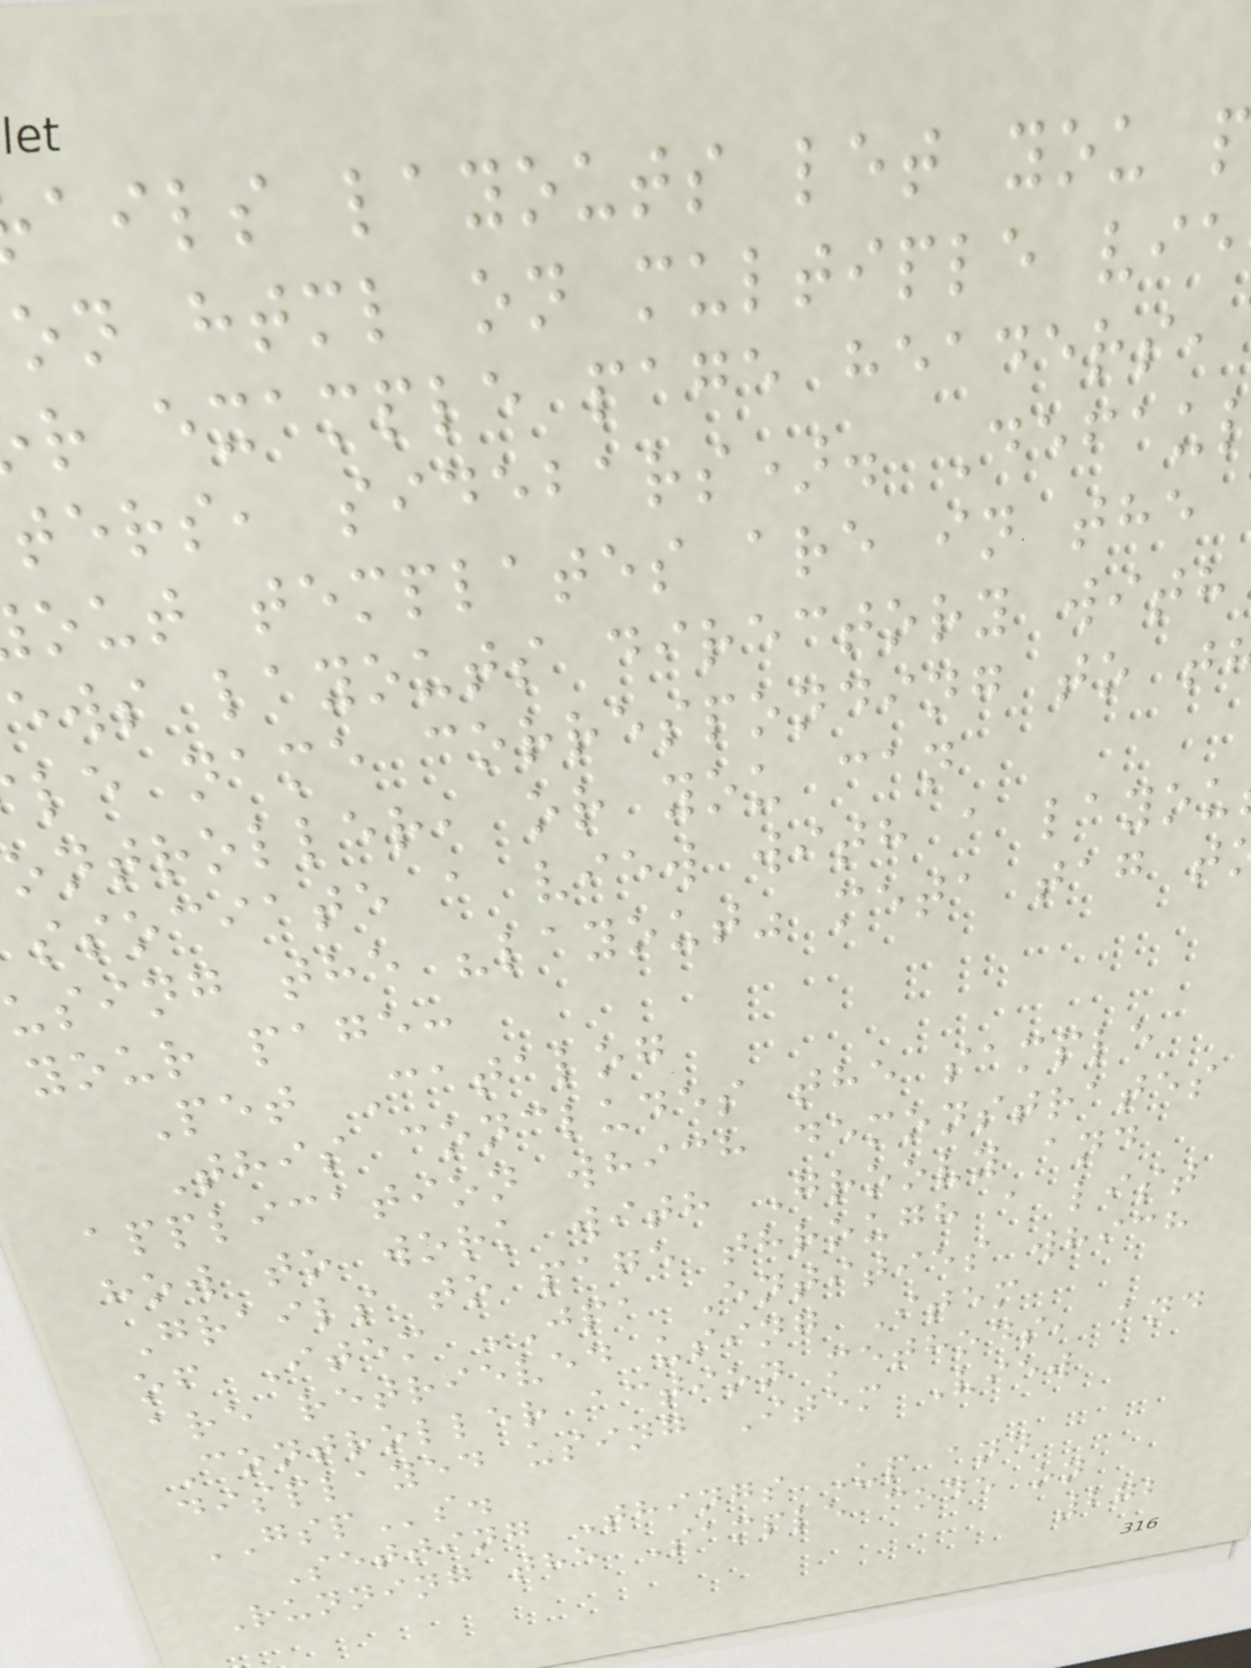ails layouts let you
on html on multiple vie
r example page headers,
ters, sidebars). Defau
out templates are in the
ews layouts directory with
le name corresponding to t
ontroller, or you can
ssociate a view with a layou
using the "layout" meta tag t
your page:
Pet Catalog
This concludes the sample
application which demonstrates
how to work with Groovy and
Grails to page through a list
of Item JPA Entities which
are retrieved using Item
Controller action methods, and
displayed using Item View
GSPs.
Setting Things Up and
Running the Sample code on
272
